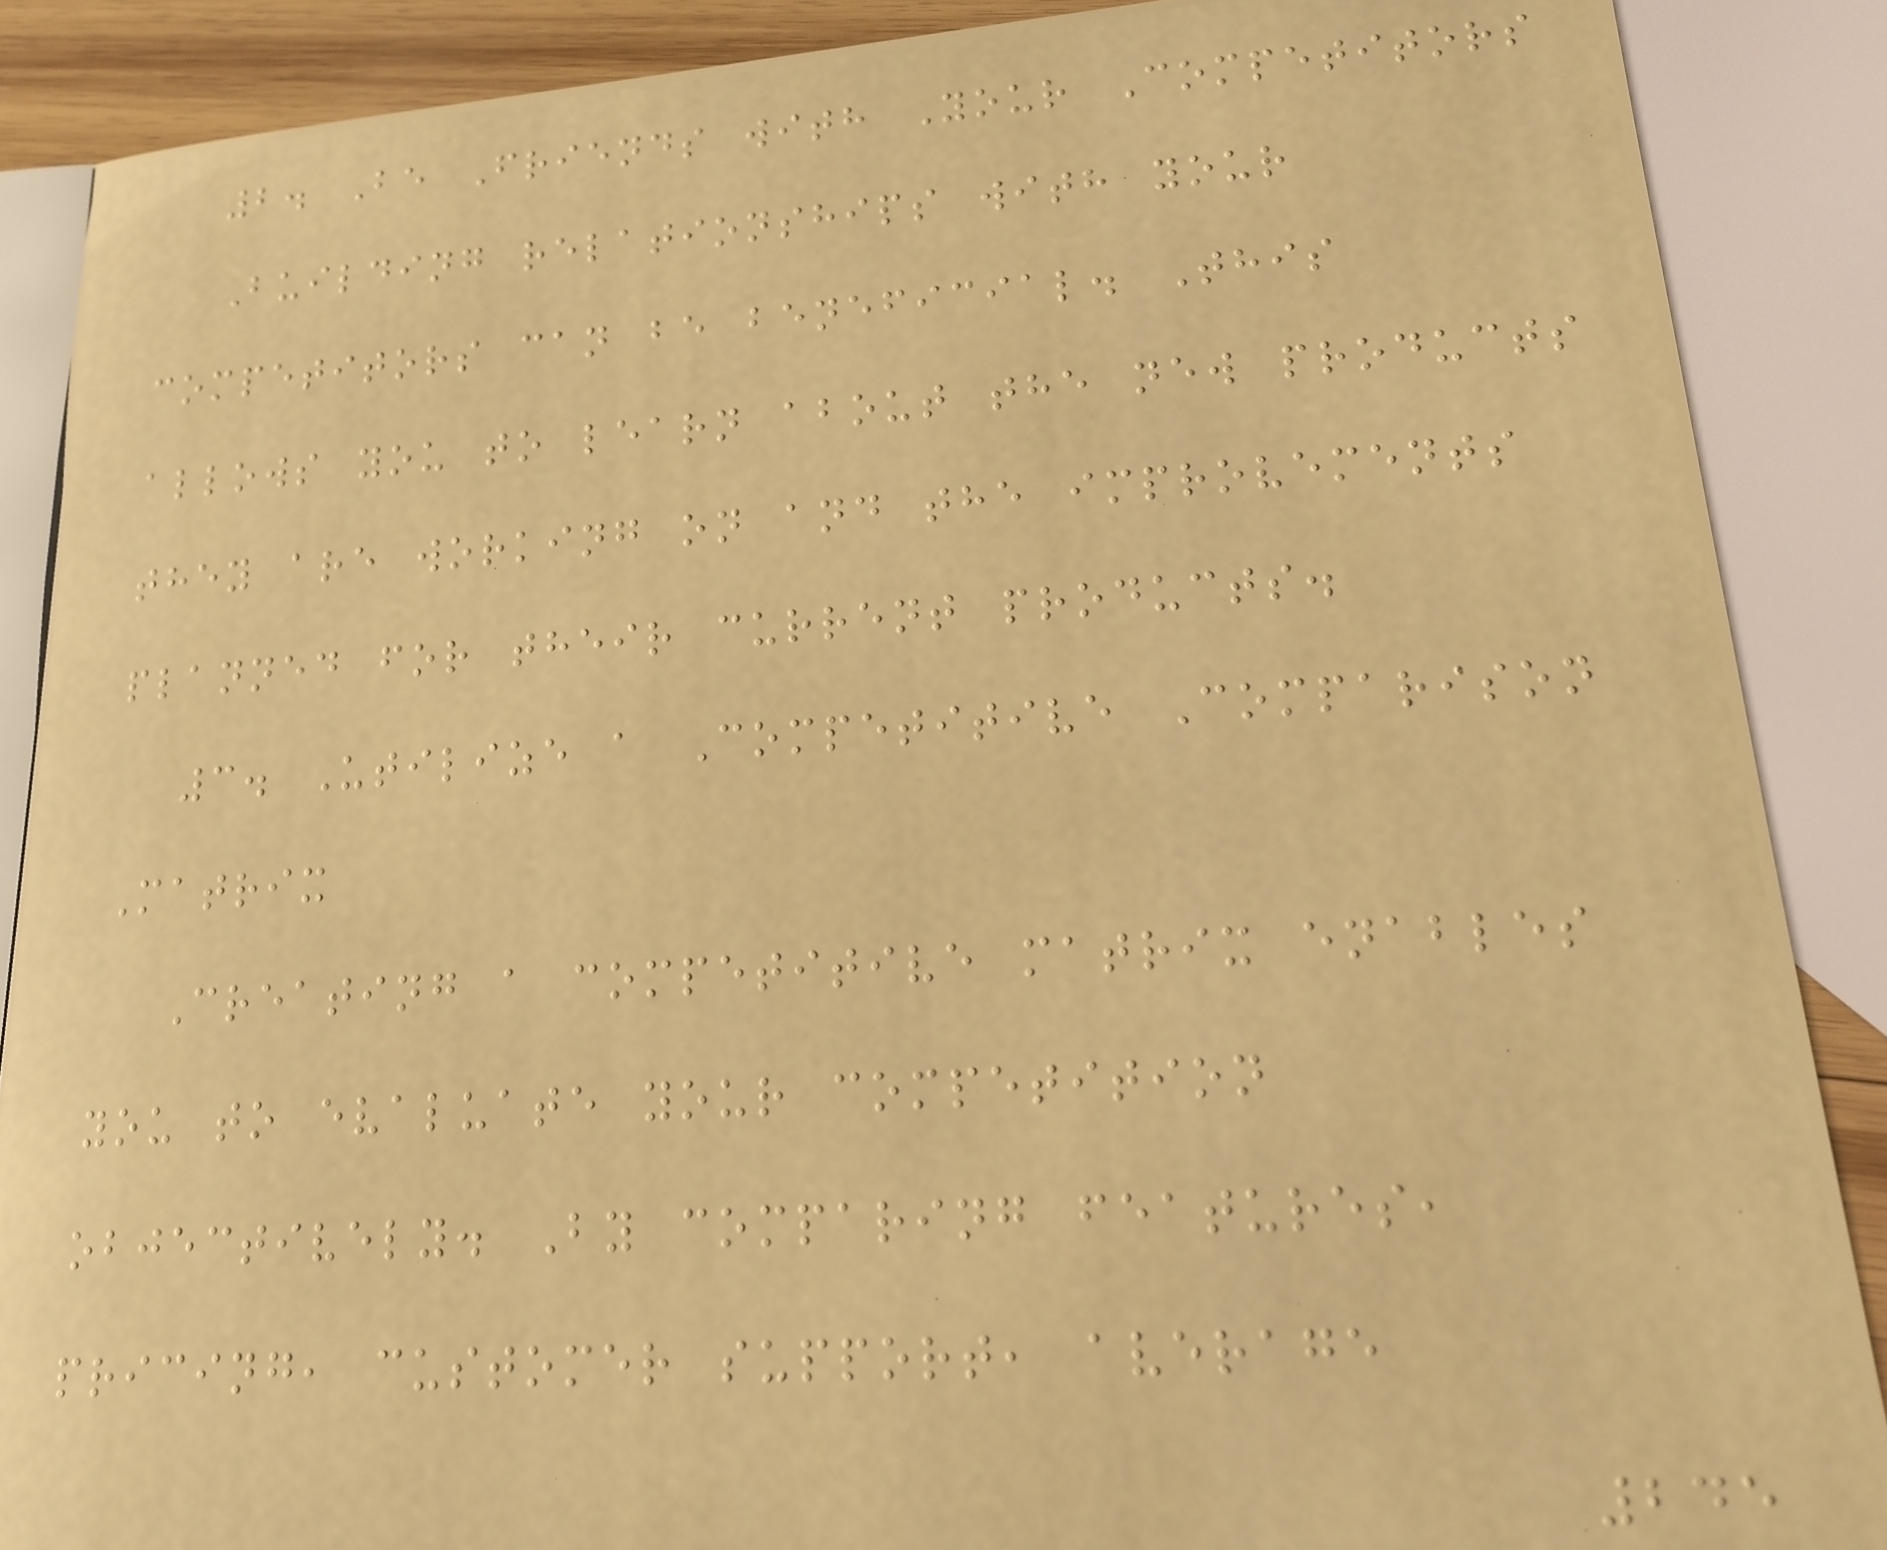2. Be Friends with Your Competitors
Building relationships with your
competitors can be beneficial. This
allows you to learn about the new products
they are working on and the improvements
planned for their current products.
3. Utilize a Competitive Comparison
Matrix
Creating a competitive matrix enables
you to evaluate your competition
objectively. By comparing features,
pricing, customer support, average
245
